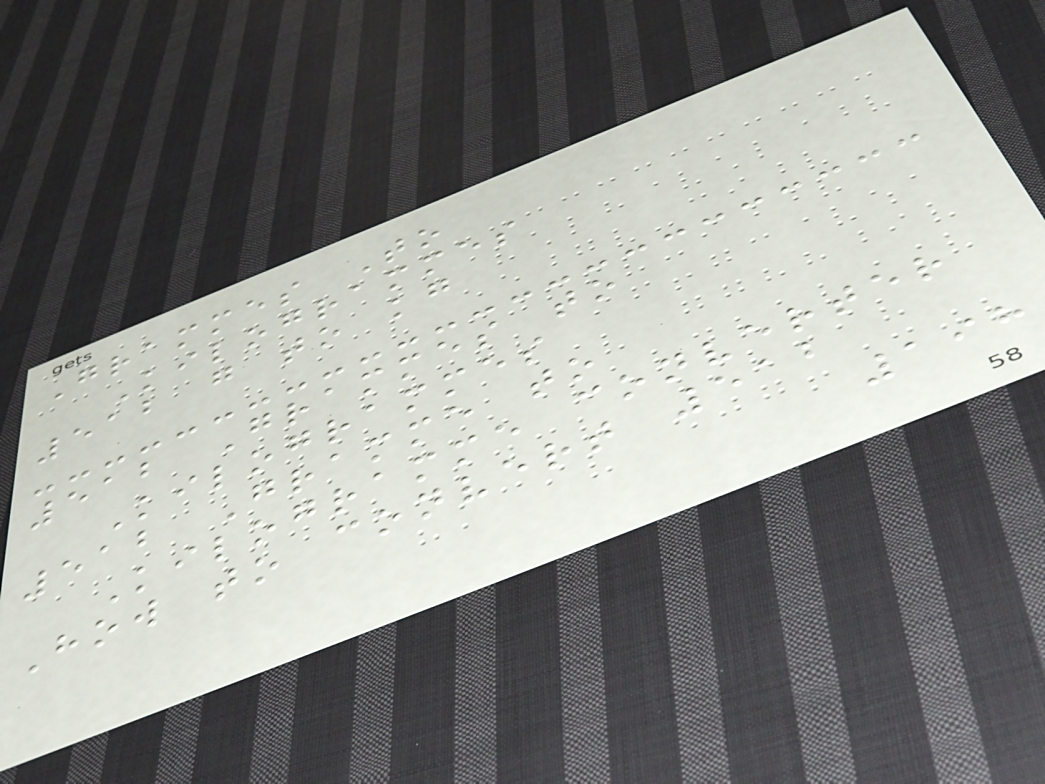Grammes To
Kilogrammes
512 g to kg
512 Grammes to
Kilogrammes
512 Gramme to
Kilogramme converter
How to convert 512
198
